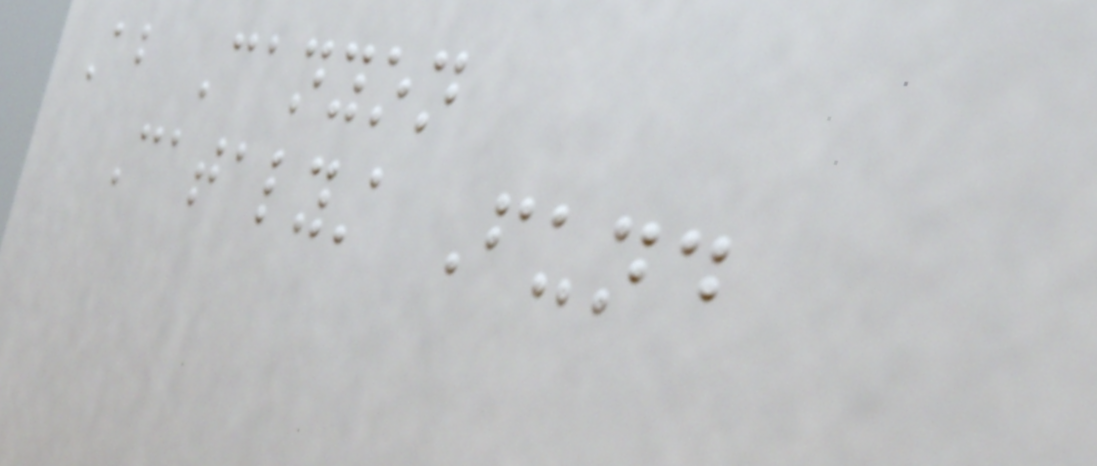About Canyon
Catalyst Fund
